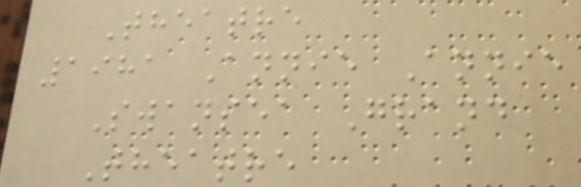Theatre
1981 Annie Annie
Swansea Grand
Theatre
